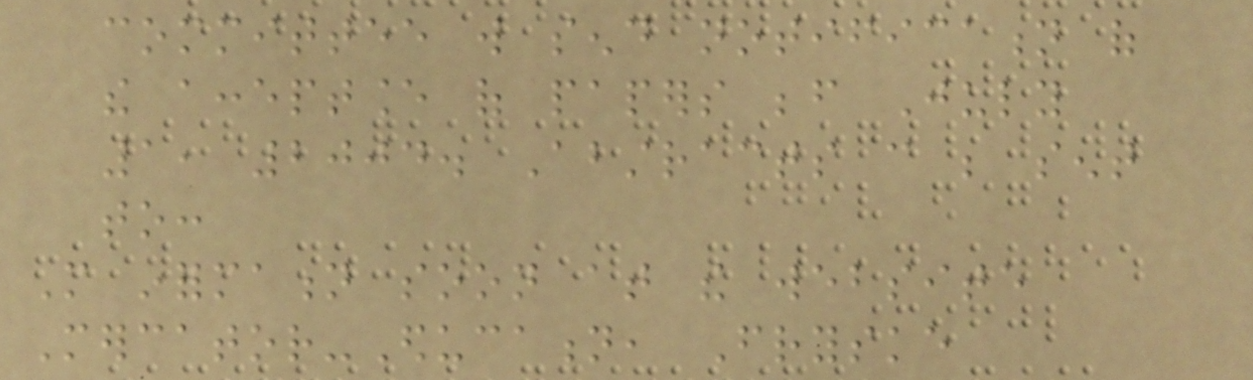committee will send notification of
the acceptance of papers before July
1, 2004. Abstracts can be sent
to:
More information soon at the website
Mercator-Education, Fryske
